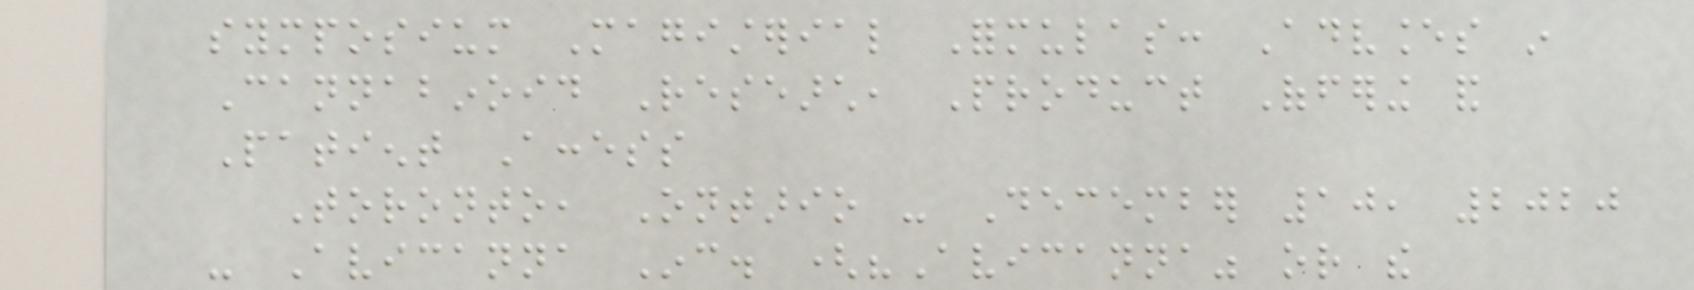symposium Magisterial Formulas: Advances in
Cannabinoid Research, Product Offering and
Patient Access
Toronto, Ontario - December 10, 2020
- Avicanna Inc. ("Avicanna" or the
